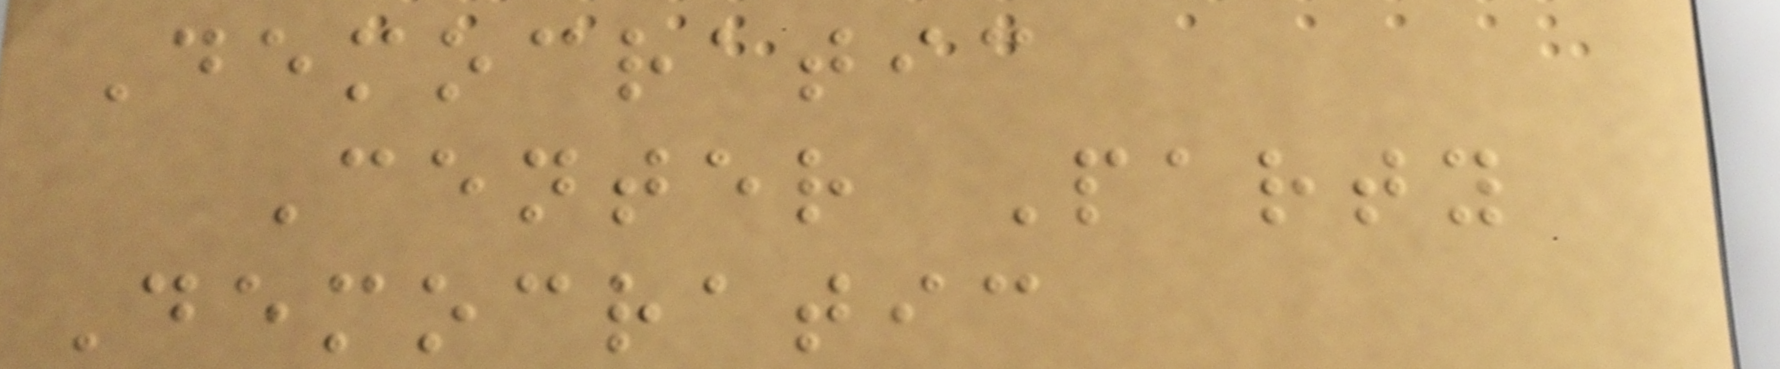Democratic
Center Party
Democratic
